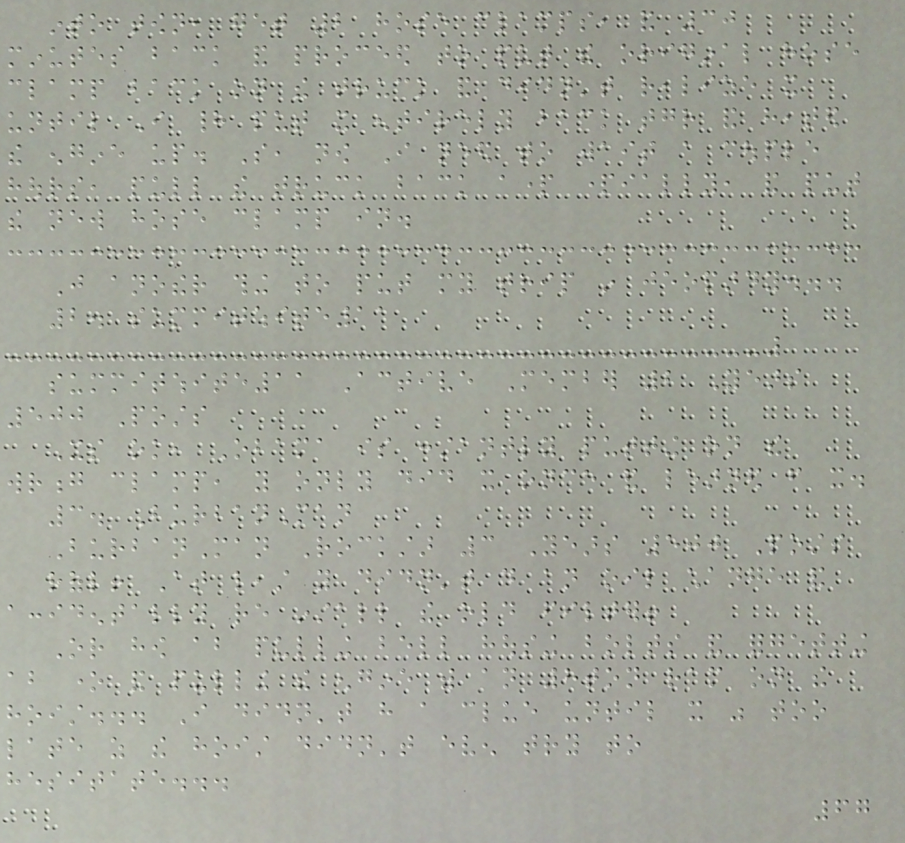into town, get 2 hose clamps, and 30
minutes back and proceed to put the original hose
clamp back on the truck and didn't realize it
until I had put it entirely back together and heated
the engine up. So, now I need to wait a couple
hours, pull the truck back apart partially, and put
the new hose clamp in.
Just another thing to put my trip in jeopardy...
2. summitwhite11
summitwhite11 Active Member 2 Years
500 Posts
Its ok, Obama is constantly putting on the
wrong clamp, you only did it once and learned from it.
3. BurbanMan
BurbanMan Rockstar 3 Years 500 Posts
rofl! At least you didn't do an oil change and
accidentally re install the old filter!
Or how about pulling bell housing bolts and forgetting
about one and pulling the engine with an 8ton ram on the
hoist... I didn't have a clue until it was too
late as the hoist didn't even try to
hesitate...
67
